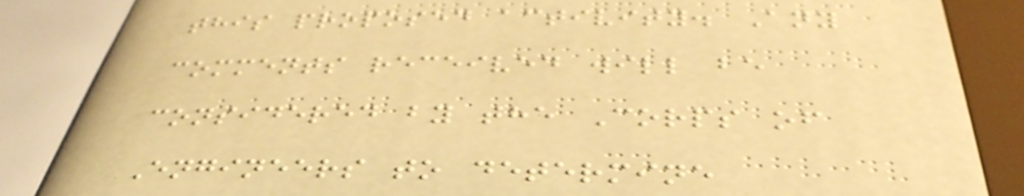this proposed activity. Any
comments received will be
considered by the Corps of
Engineers to determine
